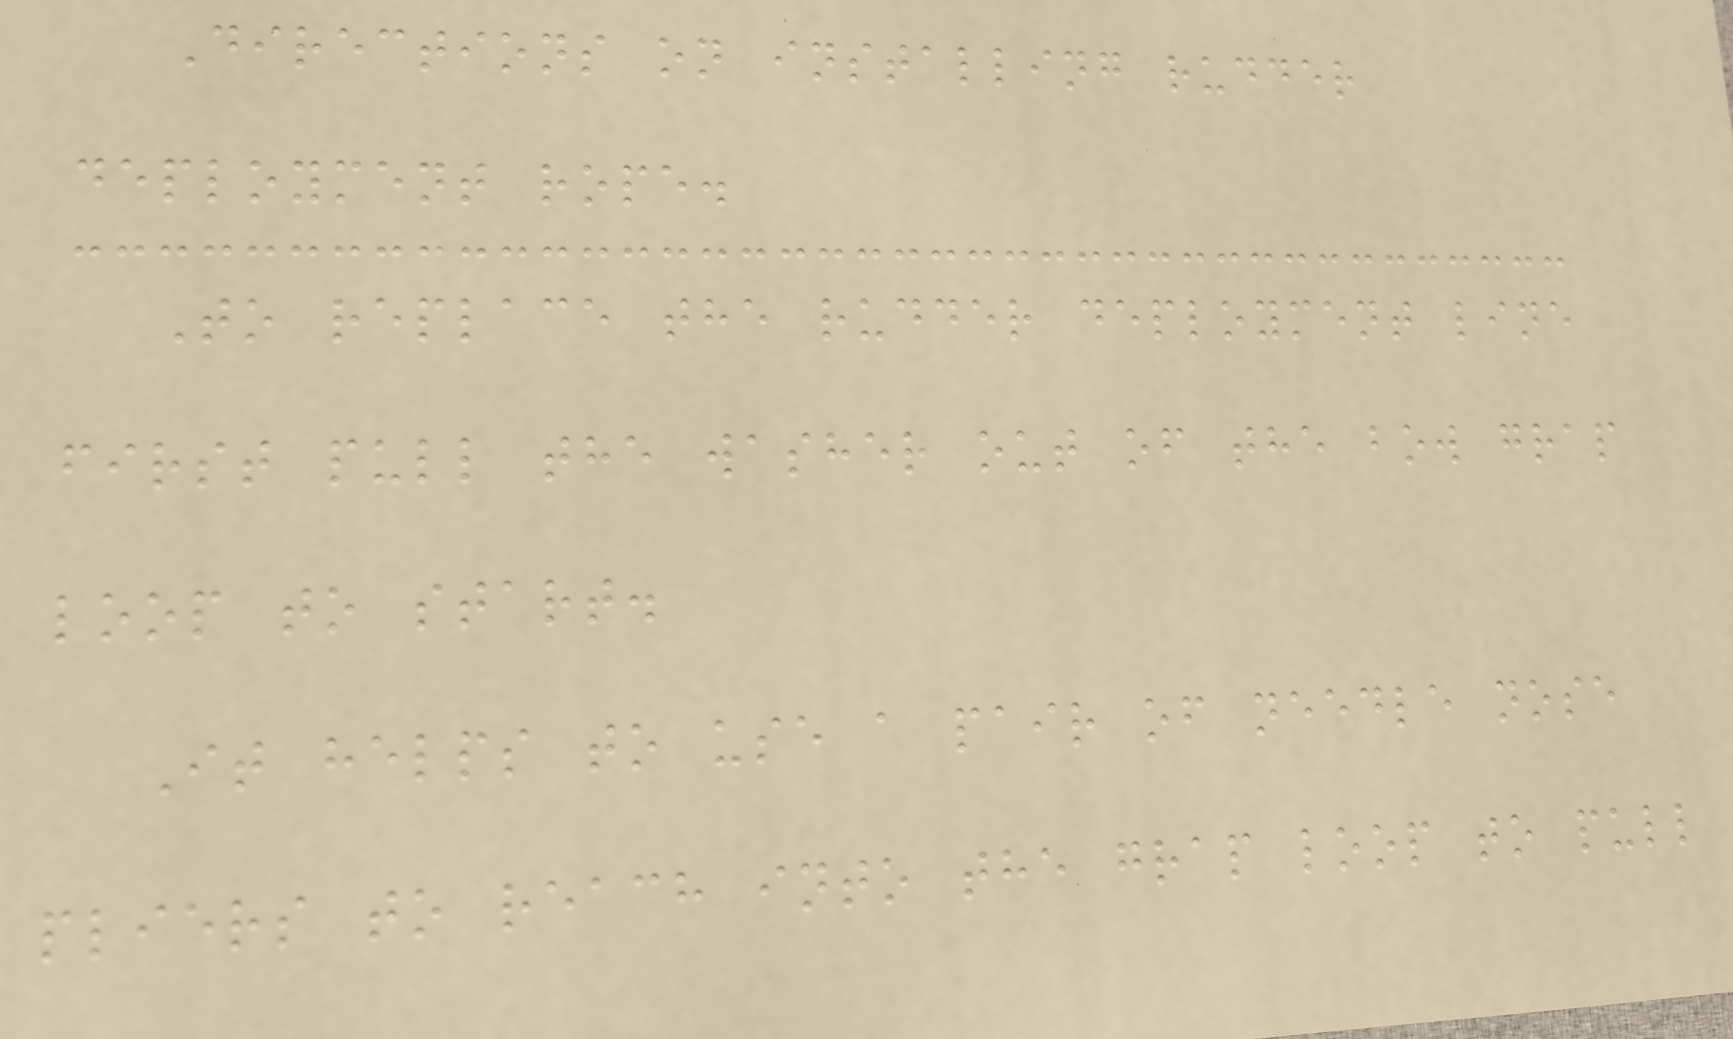Directions on installing rudder
deployment rope.
To replace the rudder deployment line
first pull the washer out of the bow grap
loop to start.
It helps to use a pair of needle nose
pliers to reach into the grap loop to pull
